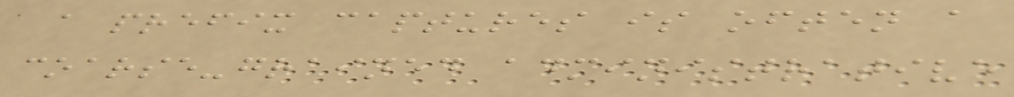a prefix captures is often a
coarse-grained administrative
